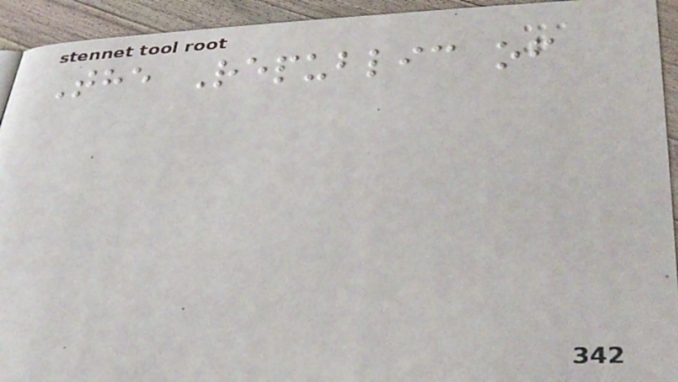The Republic of
